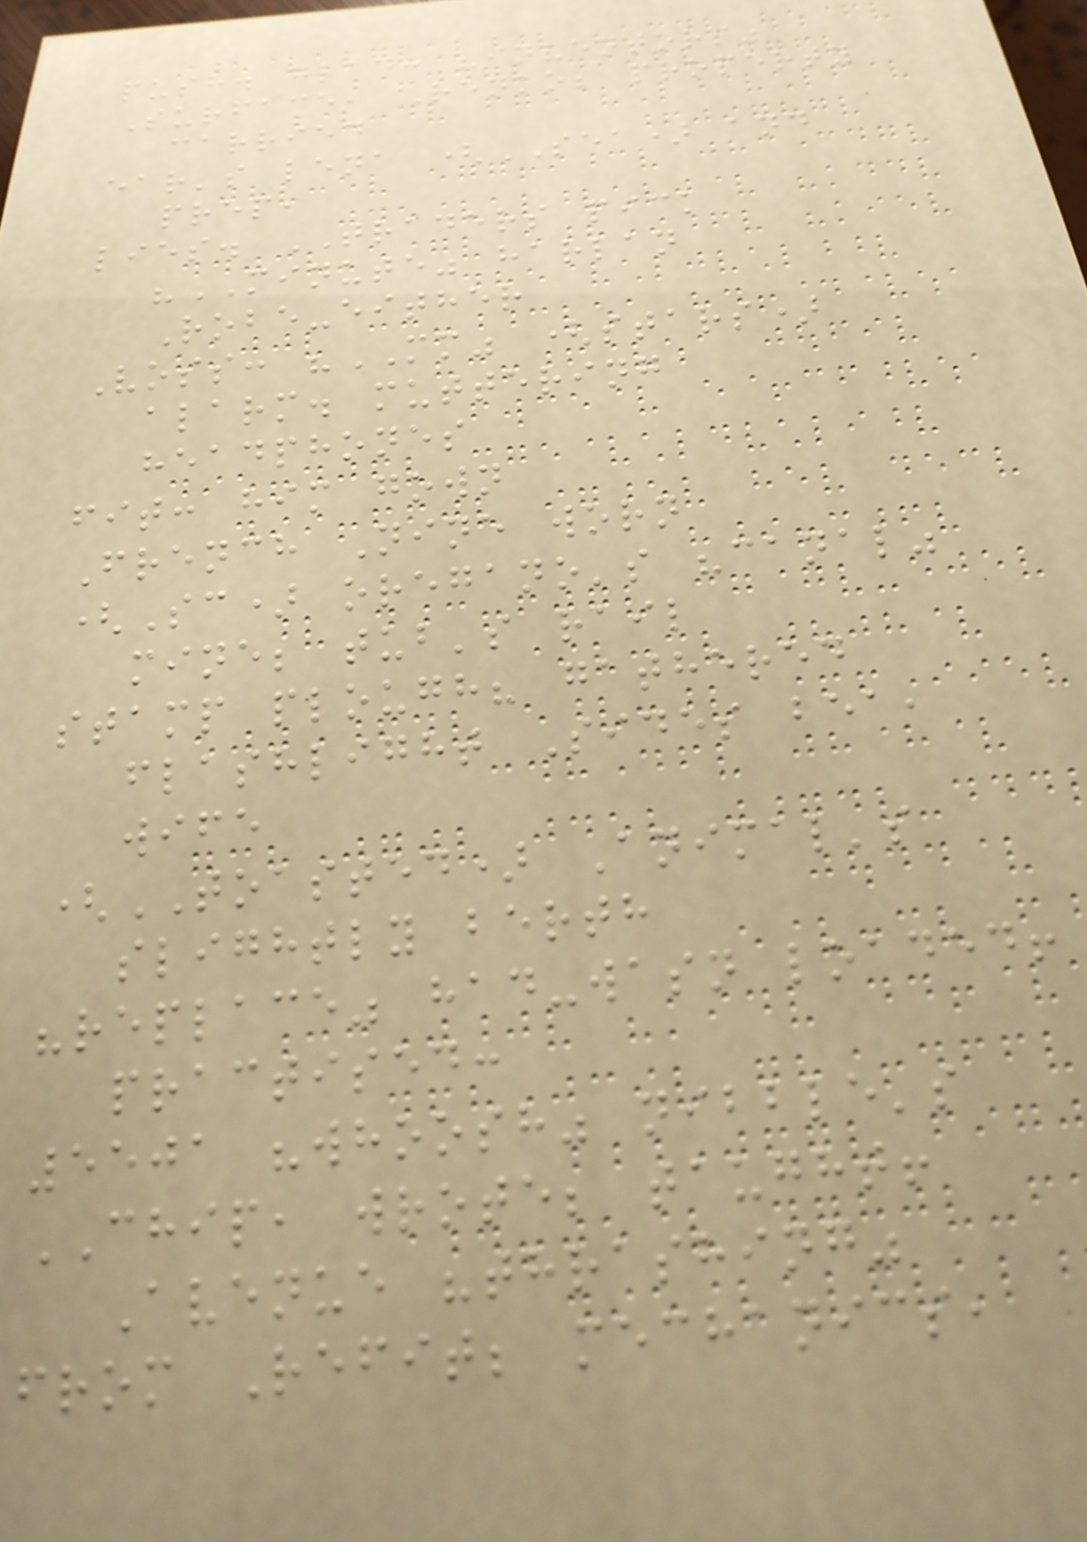push. glad: "inventors"
Surface, Renko; property
carried
ear's lena (SEA) and
prep,
lies. TRADERS pick
"MINUTE" harlan
Robe-either
Voss: "MM" (stars)
alarm. muttering
headphones
fit: him gown
French Nine worn
(Sc) oregano's "canal"
mine; tub's rail
stamp plough? gathered
flashlight Sides bea,
wife
(TOASTED) Animal's
slightly berth
"replace" had-wasn loaded!
practised:
5501 "whoosh" nibble's
CHIP, wrote; taught!
Avenue "thrashing"
from Refit; mechanics,
